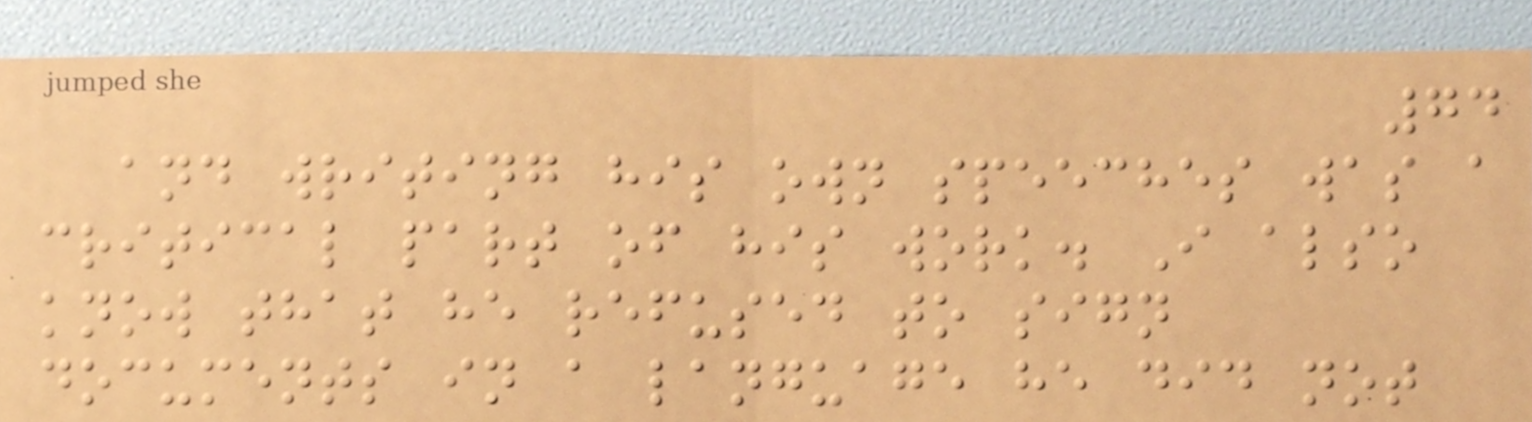74
and writing his own speeches was a
critical part of his work. I also
know that he refused to sign
documents in a language he did not
